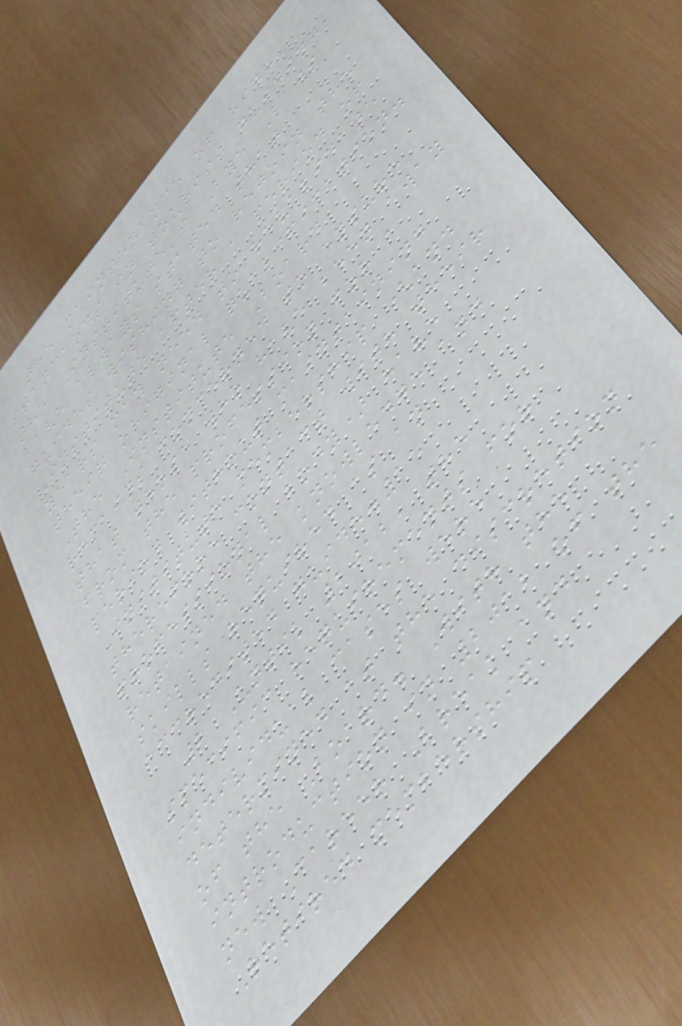the maintenance of high
standards in tourist guiding,
the Institute's Bye Laws
have always stated that
guides wishing to rejoin the
Institute after a period of
years may need to revalidate
their original qualification.
The Institute Board
remains concerned to ensure
that those who have been away
from the profession for a
period without maintaining
Institute membership (and
therefore contact with their
professional body) have
retained the knowledge and
skills required as an
accredited guide.15
2 Until 2012, the
specific requirements for
individual cases were
determined at the discretion
of the Board. With the
introduction in 2012 of the
new Career Break and
Retired membership
